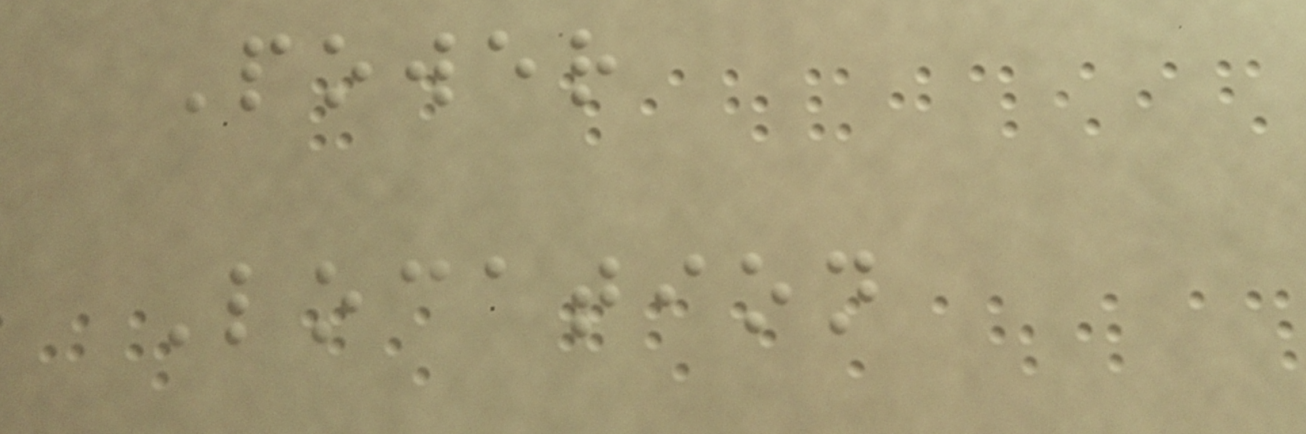Power
Location
